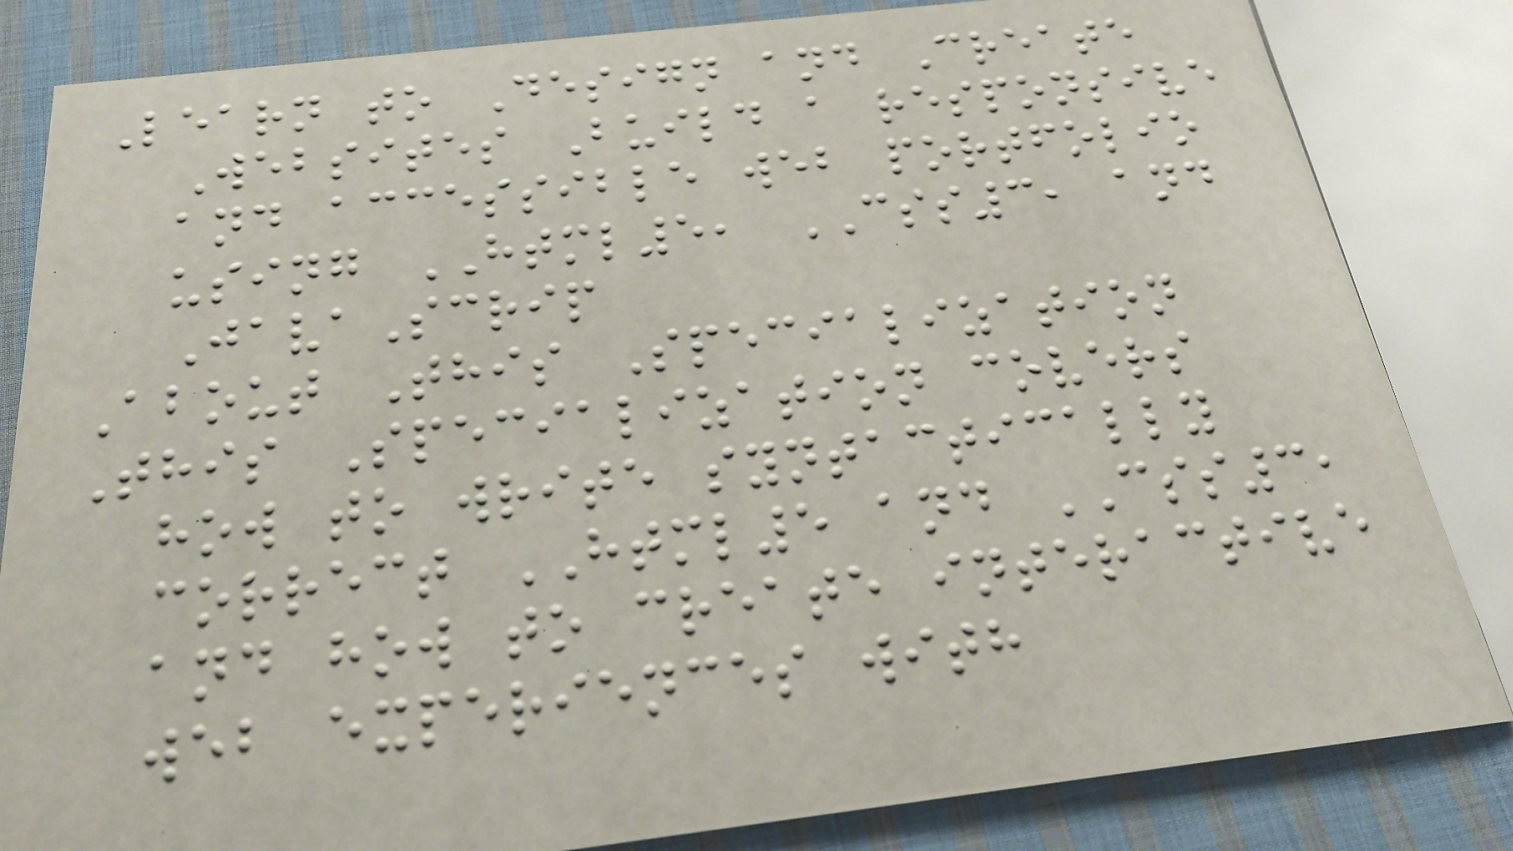Learn to Design and Create
Websites Build a responsive
and accessible web portfolio
using HTML5, CSS3, and
JavaScrip
About This Specialization
This Specialization covers
how to write syntactically
correct HTML5 and CSS3,
and how to create interactive
web experiences with
